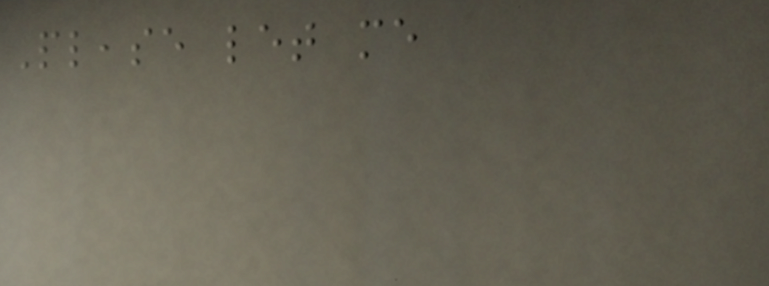Please let me
